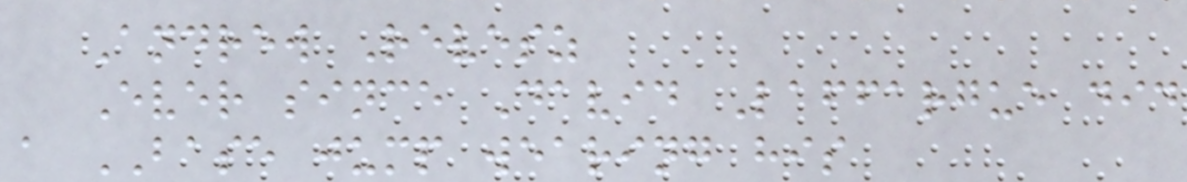Andrew Revesz
Ever since David Laffargue did
a BASE jump wearing his
